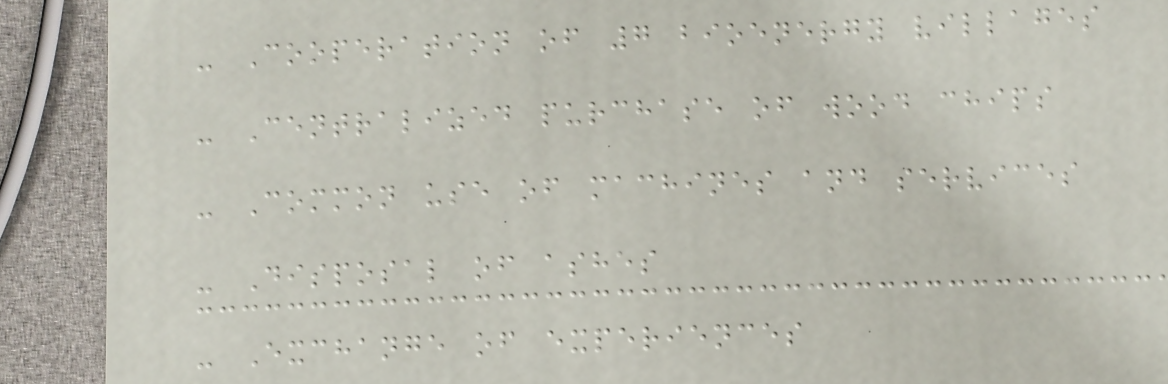- Cooperation of 7 bioenergy villages
- Centralized purchase of wood chips
- Common use of machines and services
- Disposal of ashes
- Exchange of experiences
